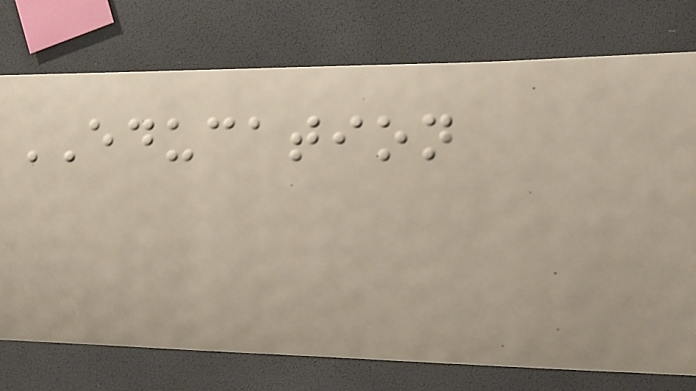EDUCATION
